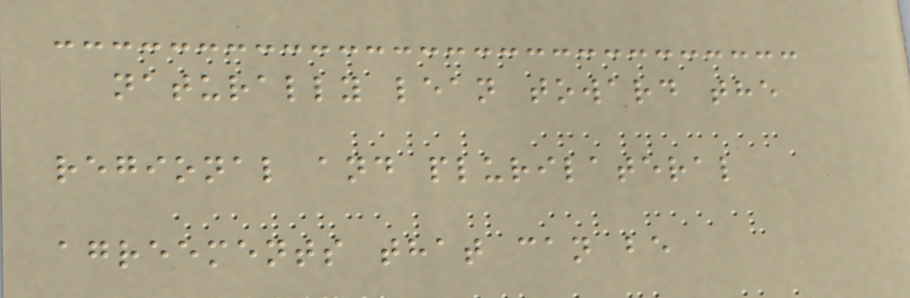naturally lean toward the
regional and plurilateral
agreements that can be
